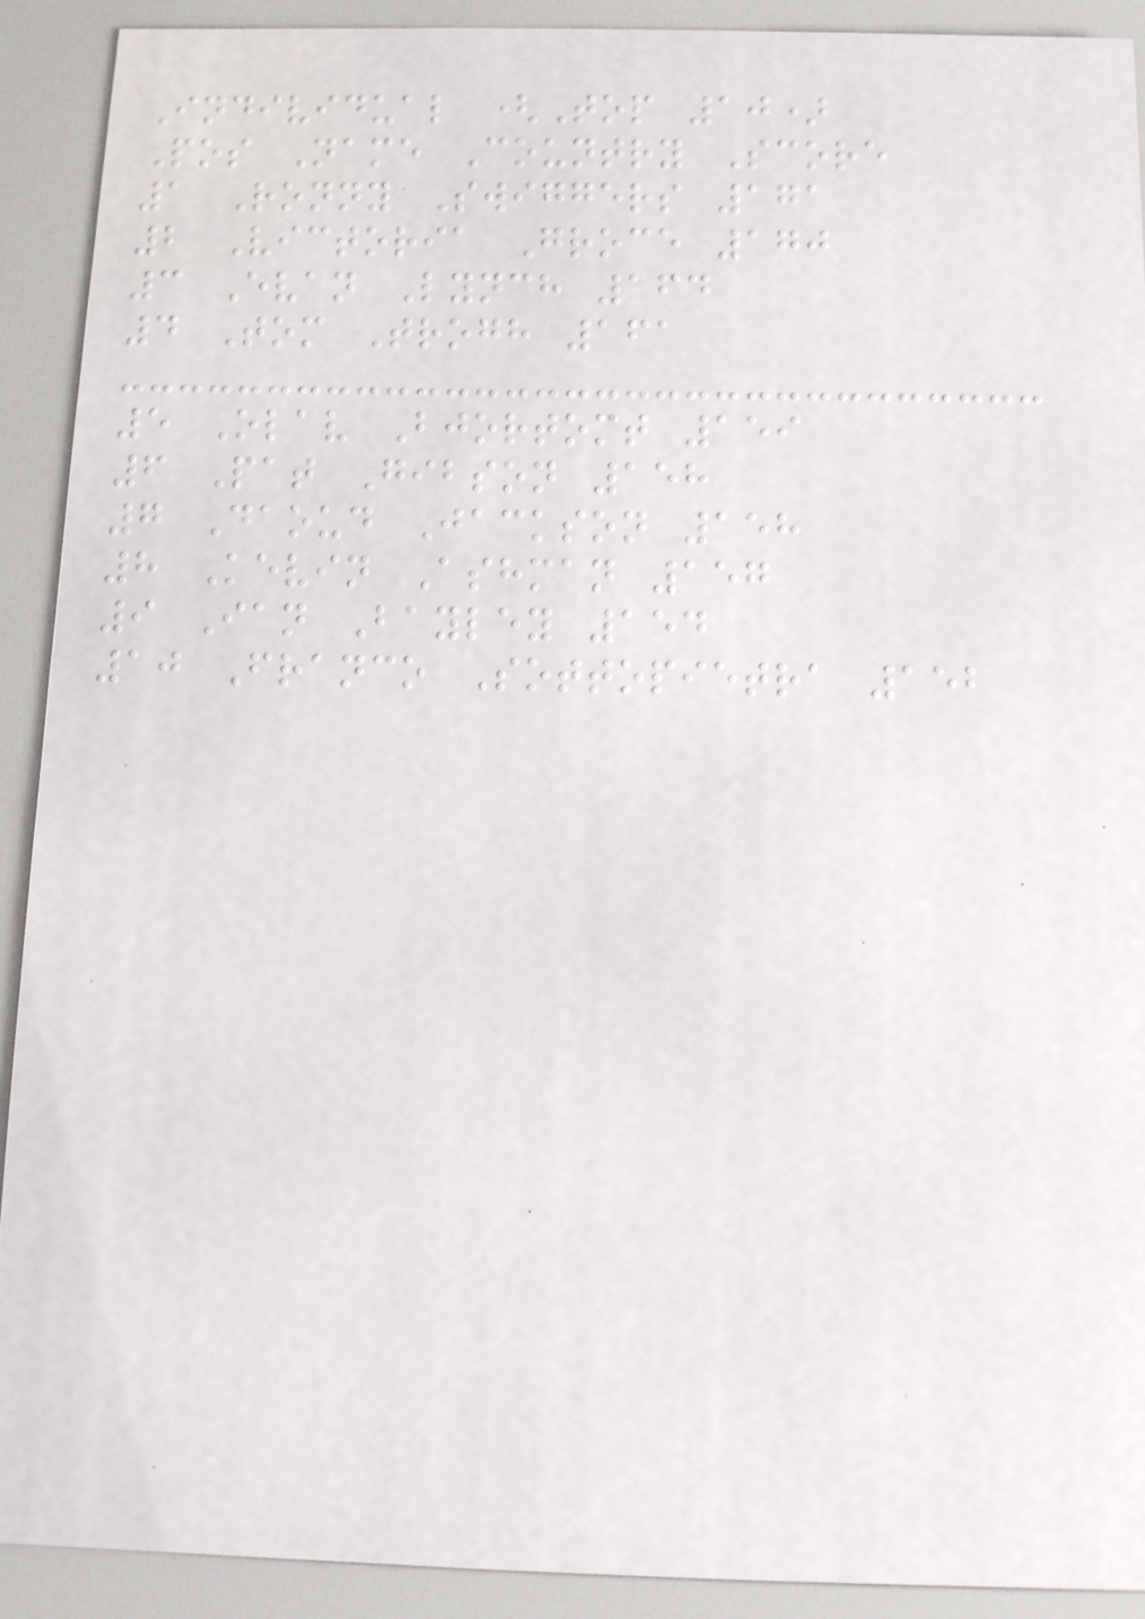Individual (Top 10)
Pos Name Country Score
1 Ronny Swiggers 171
2 Victoria Groce 170
3 Evan Lynch 164
4 Tom Trogh 161
5 Olav Bjortomt 159
6 Pat Gibson 158
7 Daoud Jackson 158
8 Kevin Ashman 157
9 Ian Bayley 154
10 Franco Sottopietra 152
